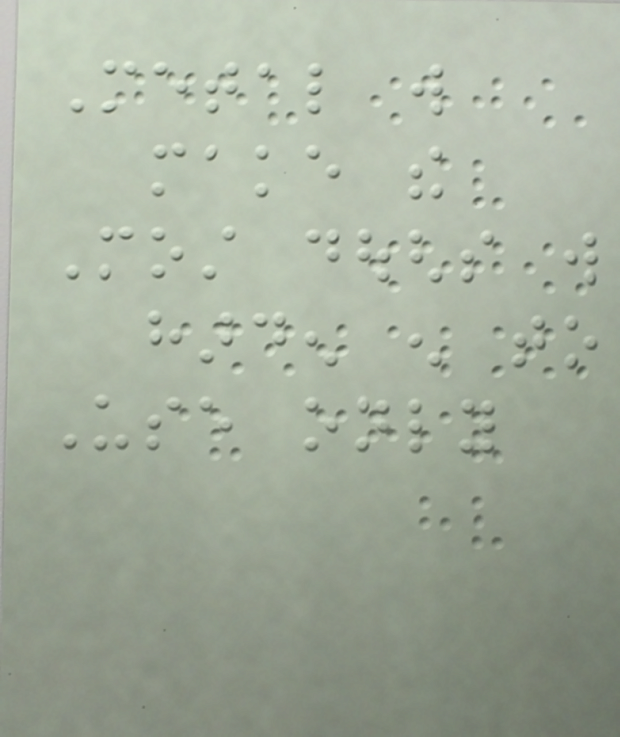Metal will
make the
Most doughs will
harden enough to
Use only
